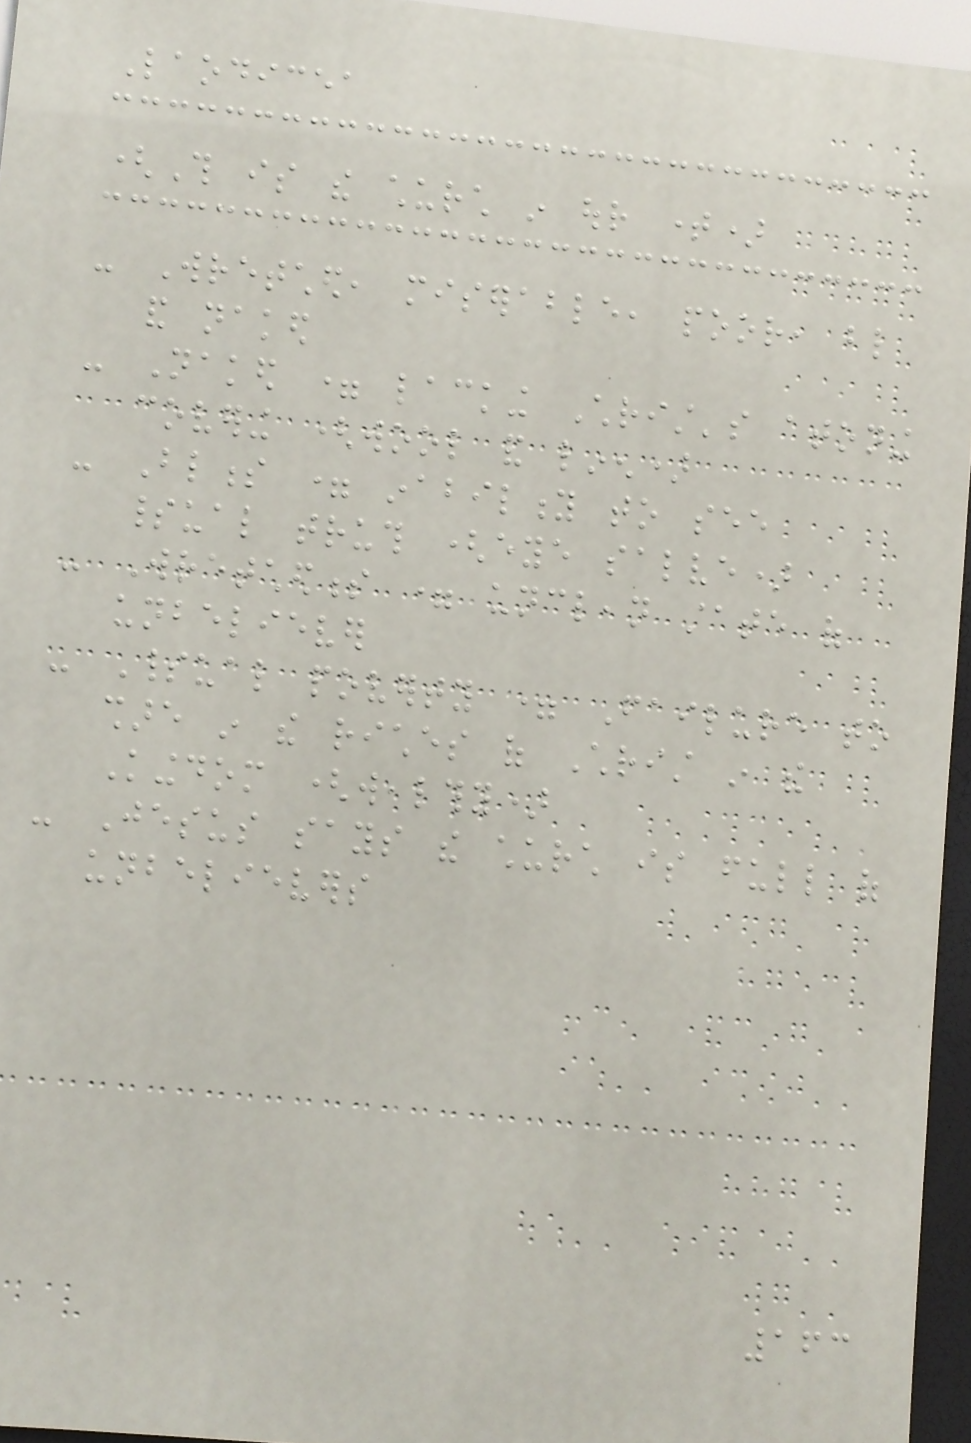Laodicea
(This is the church in our time)
- Wretched, miserable, poor, blind
and naked
- Naked = lacking Christ's atoning
covering (wool and linen)
- Blindness = inability to see
spiritual truth (eye salve)
- Wretchedness = unclean state of
unbeliever
- Spiritual poverty = Failure to
share in the riches of Christ in the
Kingdom (wealthy)
- Jesus says the church is full of
unbelievers
163
